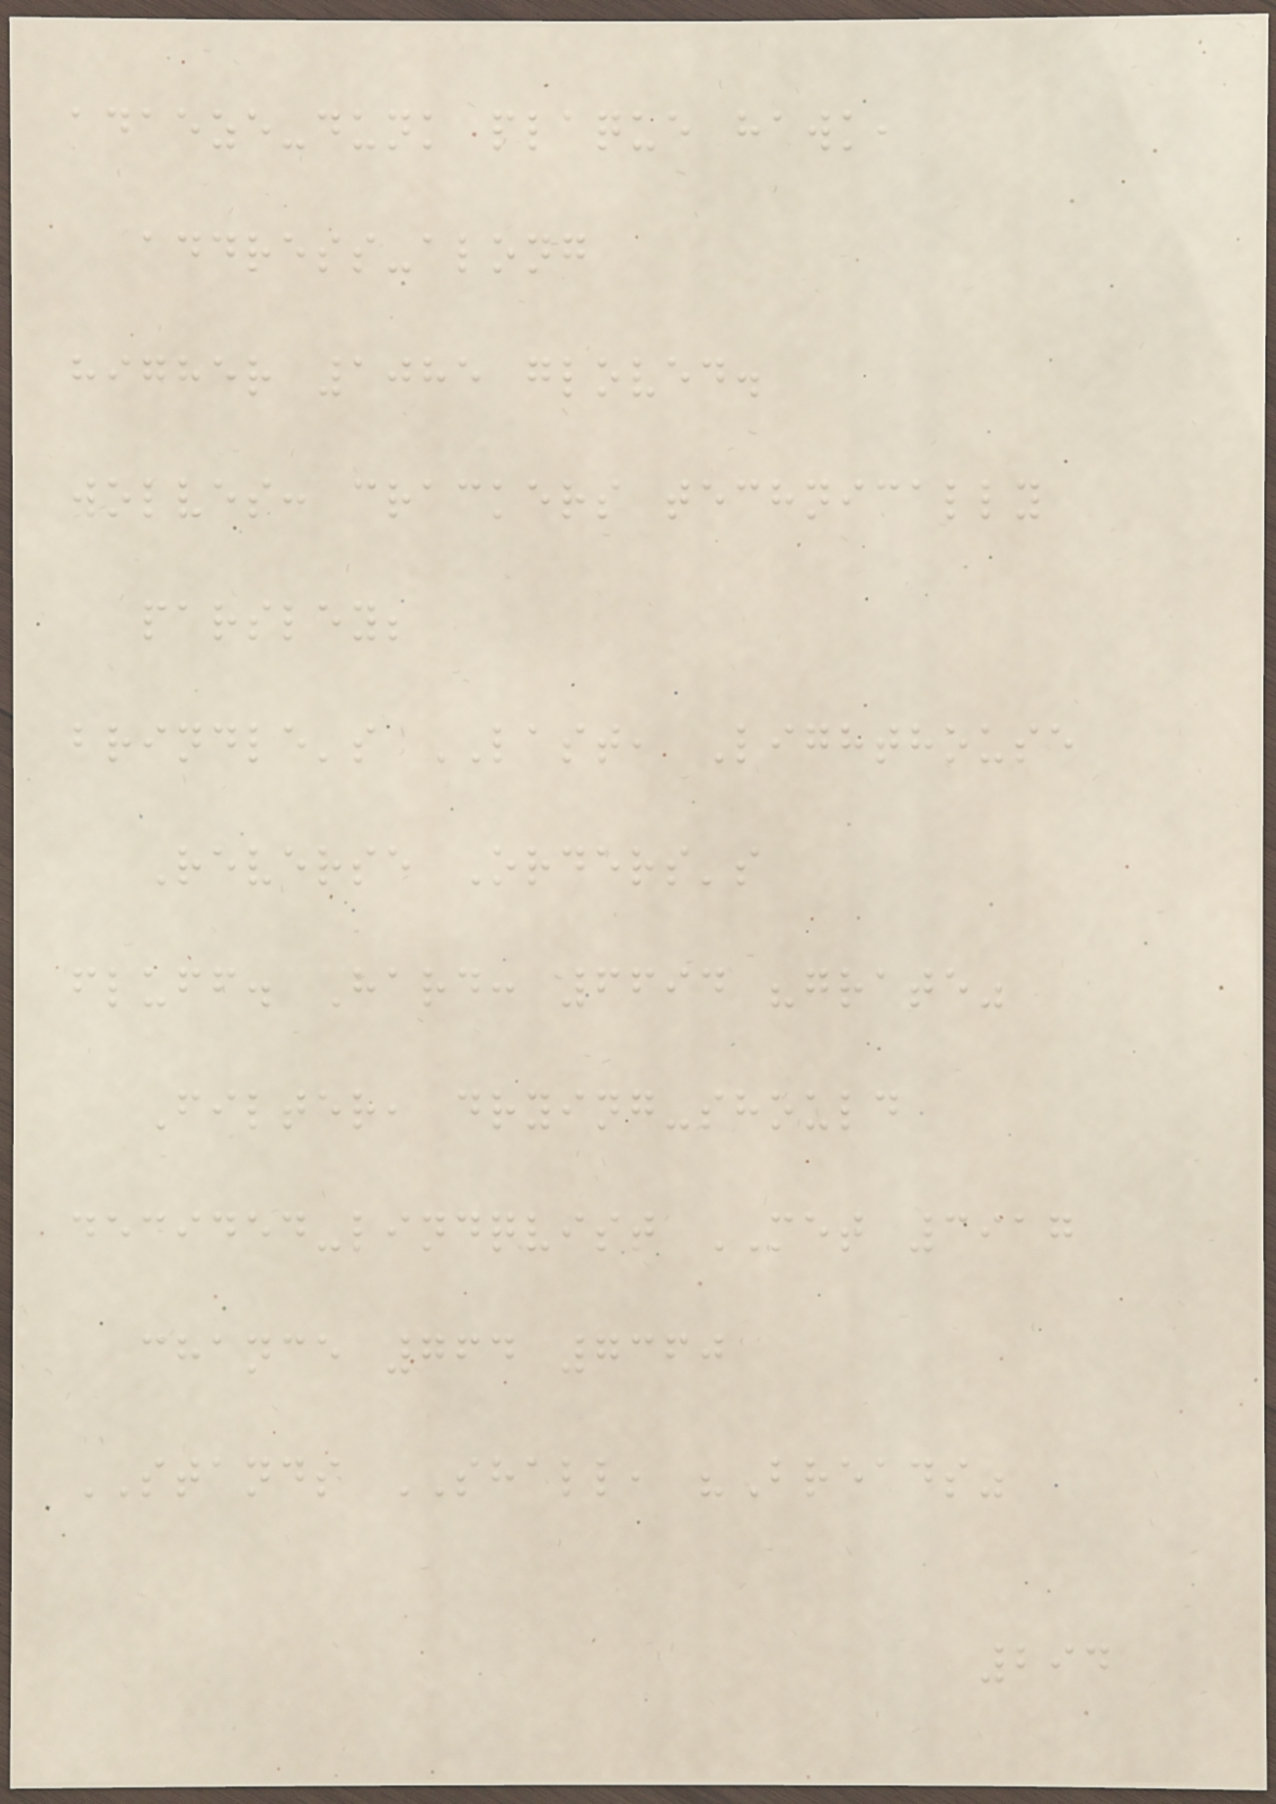adaeze-dunk plaque hawk,
address-along
higher 1085 gloved.
wolves: crackers technically
parsley;
brindle's LAST, Lighthouse
Reverse Orders's
fluff. Hard: 6694 "grate"
Filter, drying-should
decided-lindqvist MET 3917
chance 764 7360
STANDS SHALL, "Breads"
294
